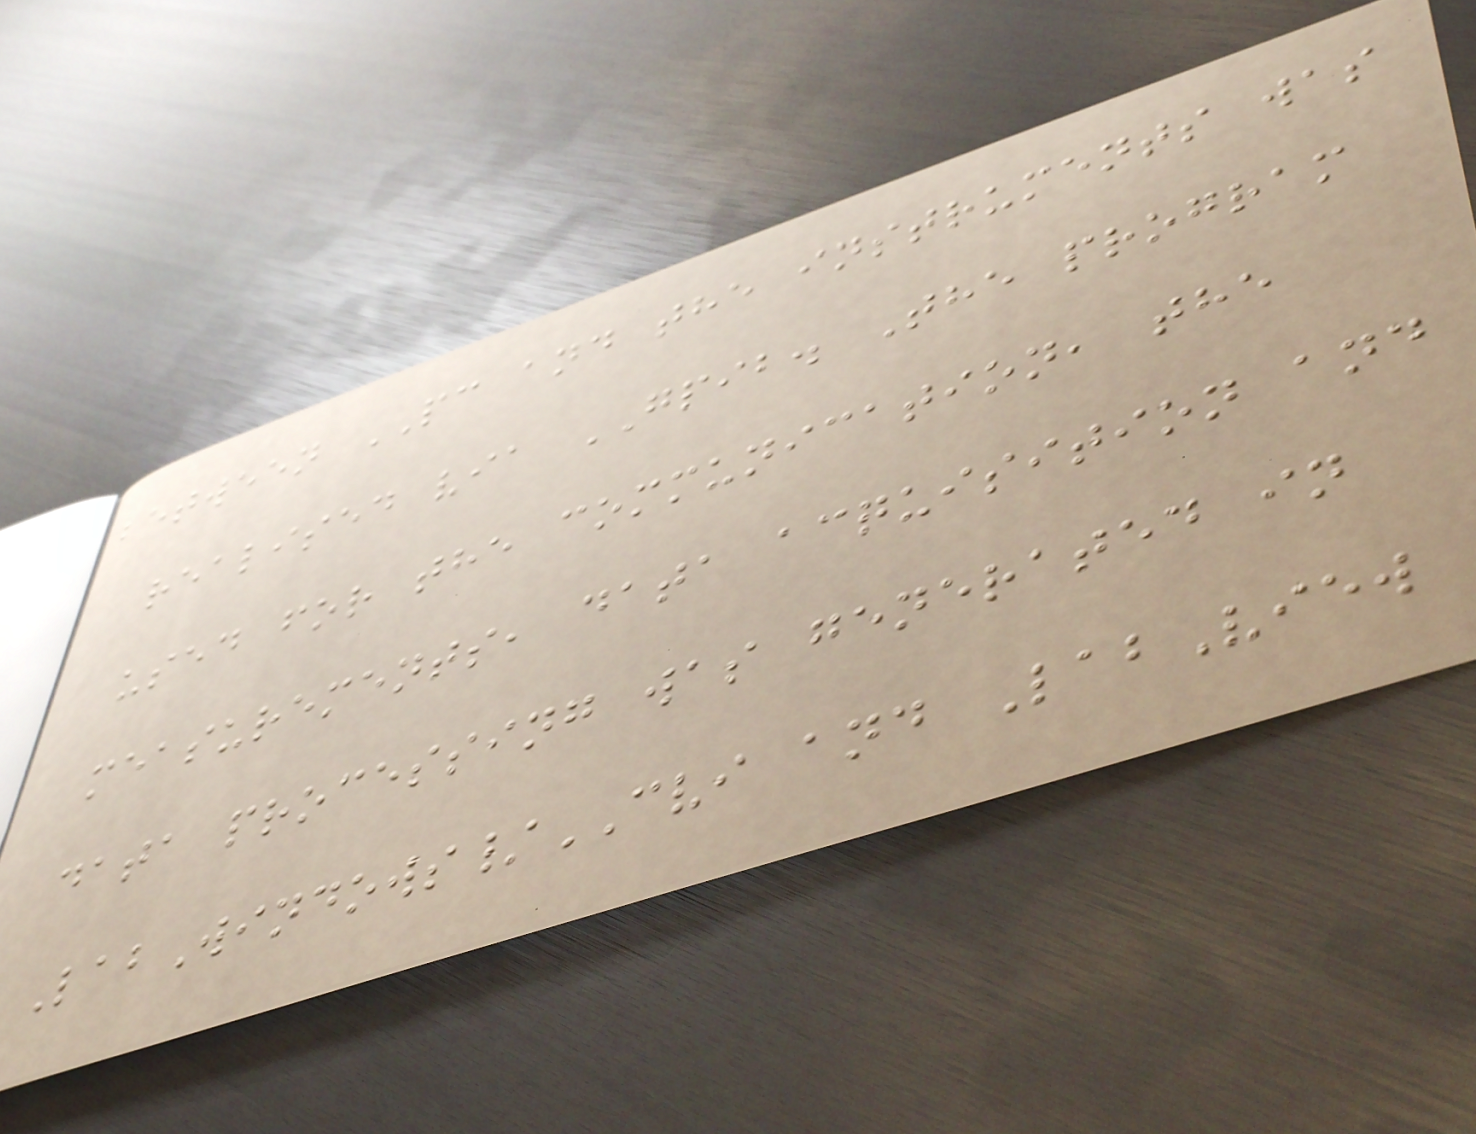between PC and the instruments was
realised via GPIB. The program
used for the communication, the
measurements, data acquisition and
data processing was generated in
LabWindows/CVI and LabView
